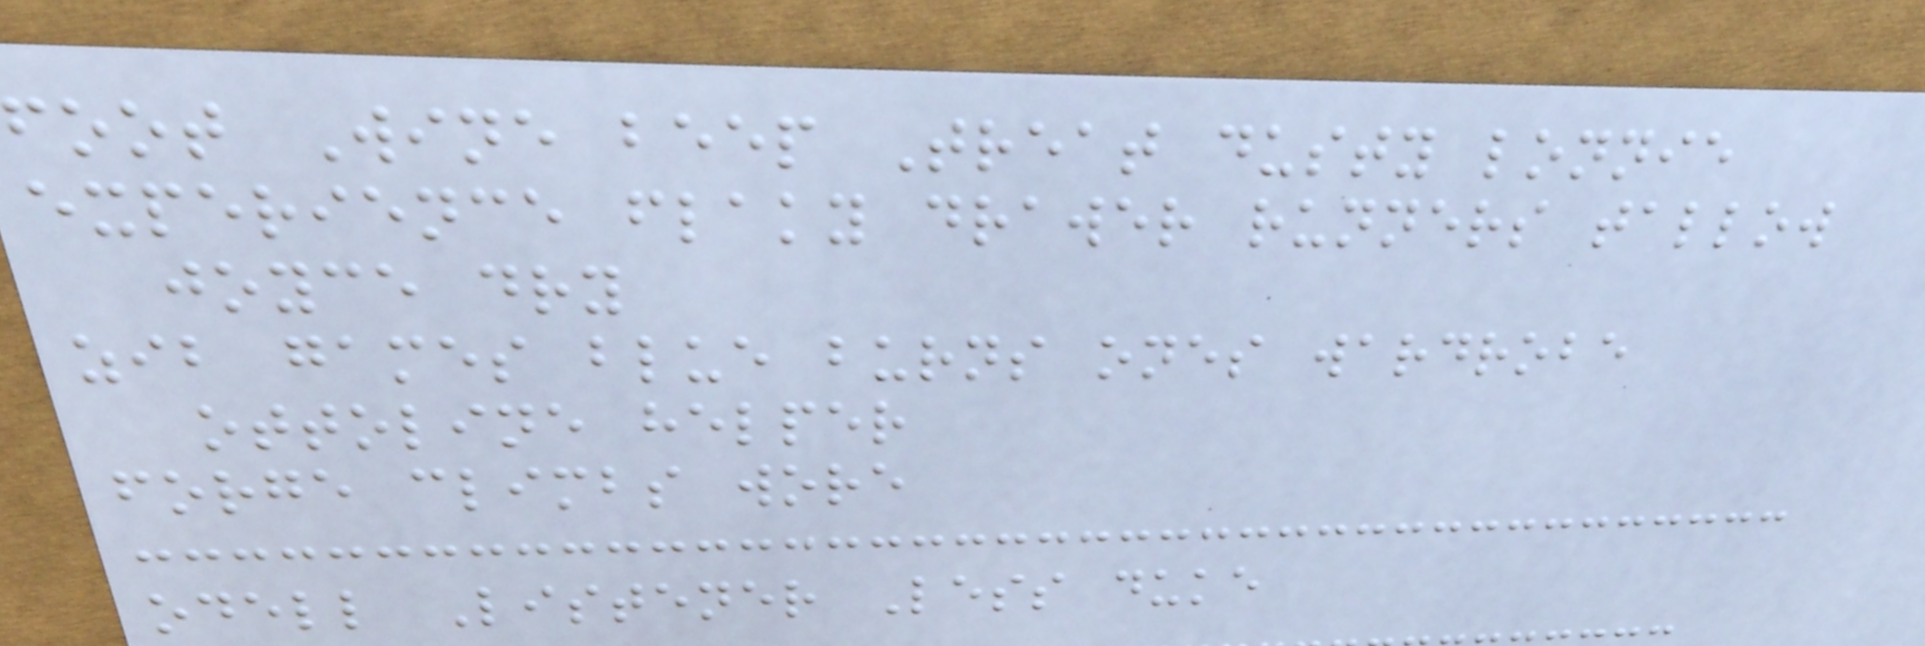foot Wine beep Treat dusty lonnie
experience flaky drawer runners tallow
joyce dry
zib games blue burns ones wardrobe
ottoline helper
forge climbs wore
odell Listener Less duke
